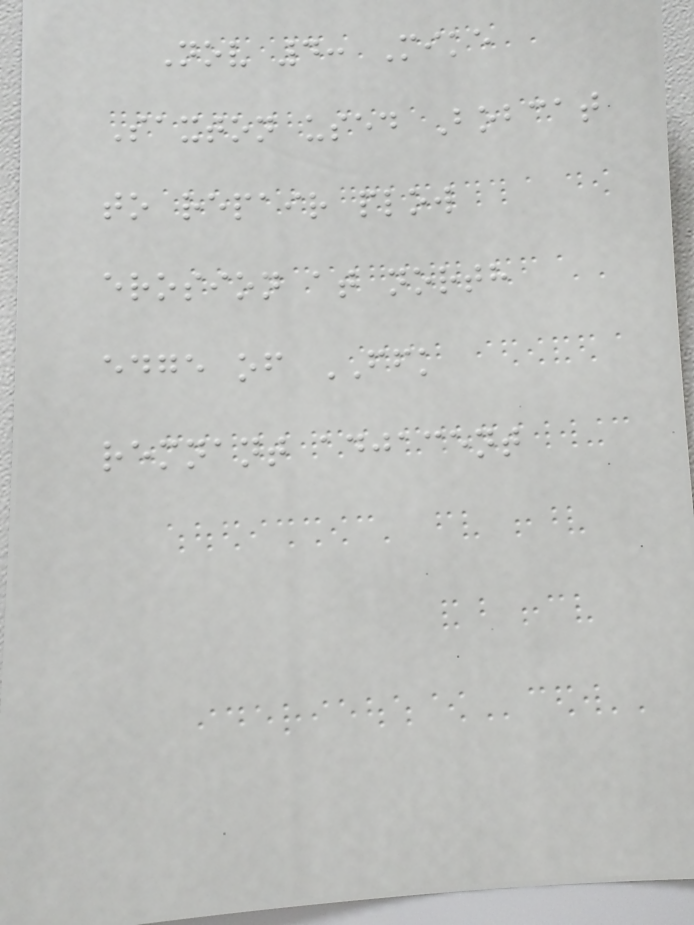Nov 4: Mike
Saxton used Bobcat
to repair plow
erosion at north
edge of FFK
remnant adjacent
